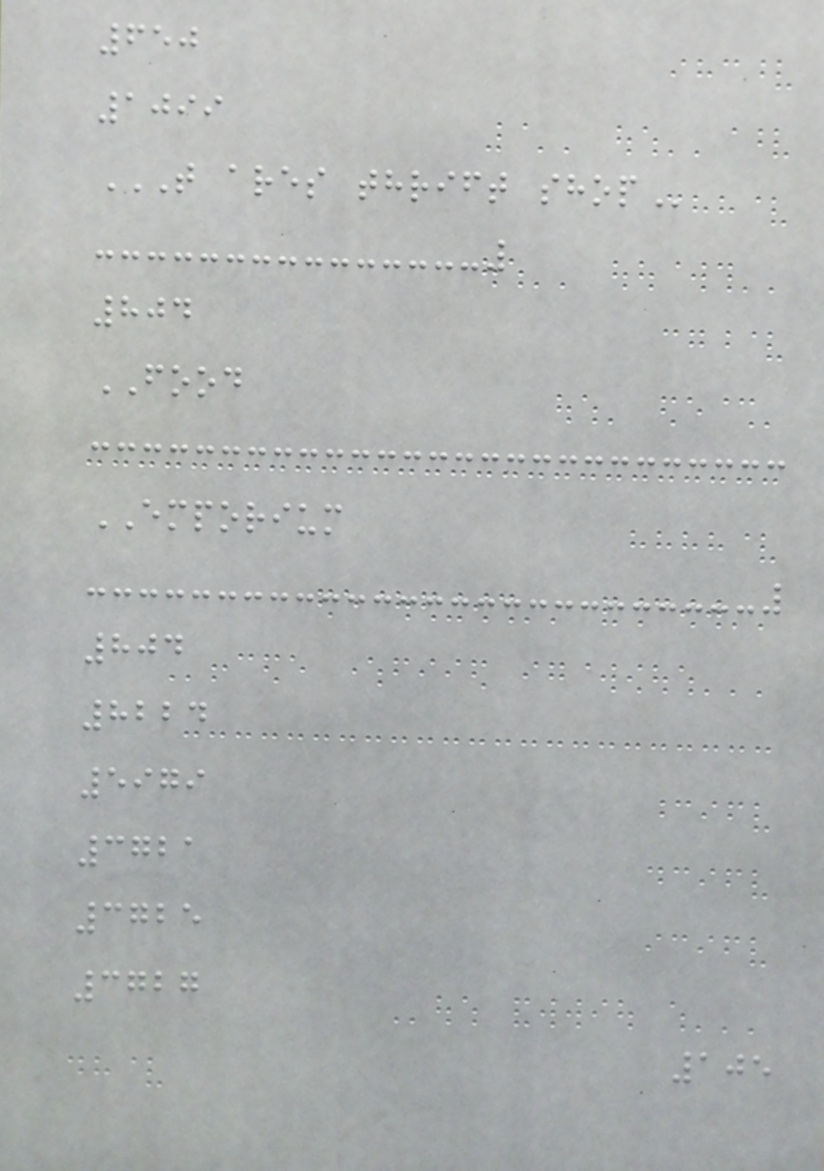650
1099
T ARES THRIFT SHOP
804
FOOD
EMPORIUM
804
8224
5979
3721
3725
3727
105
